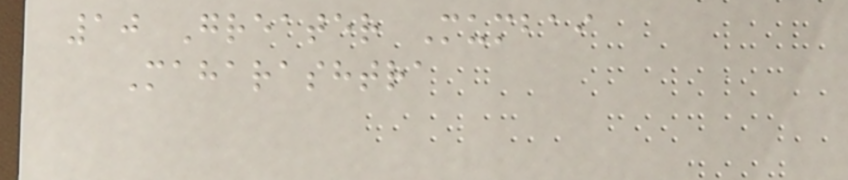10 Greater Mumbai
Maharashtra
